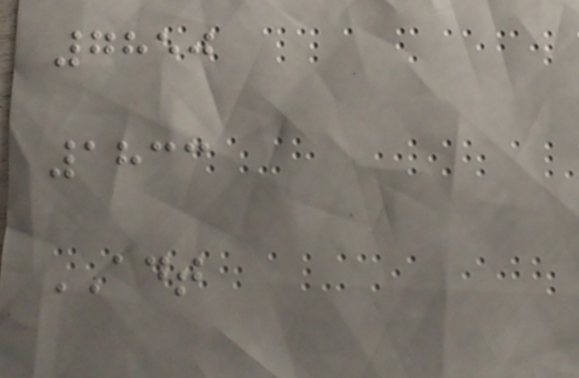7850
1833
ADT
